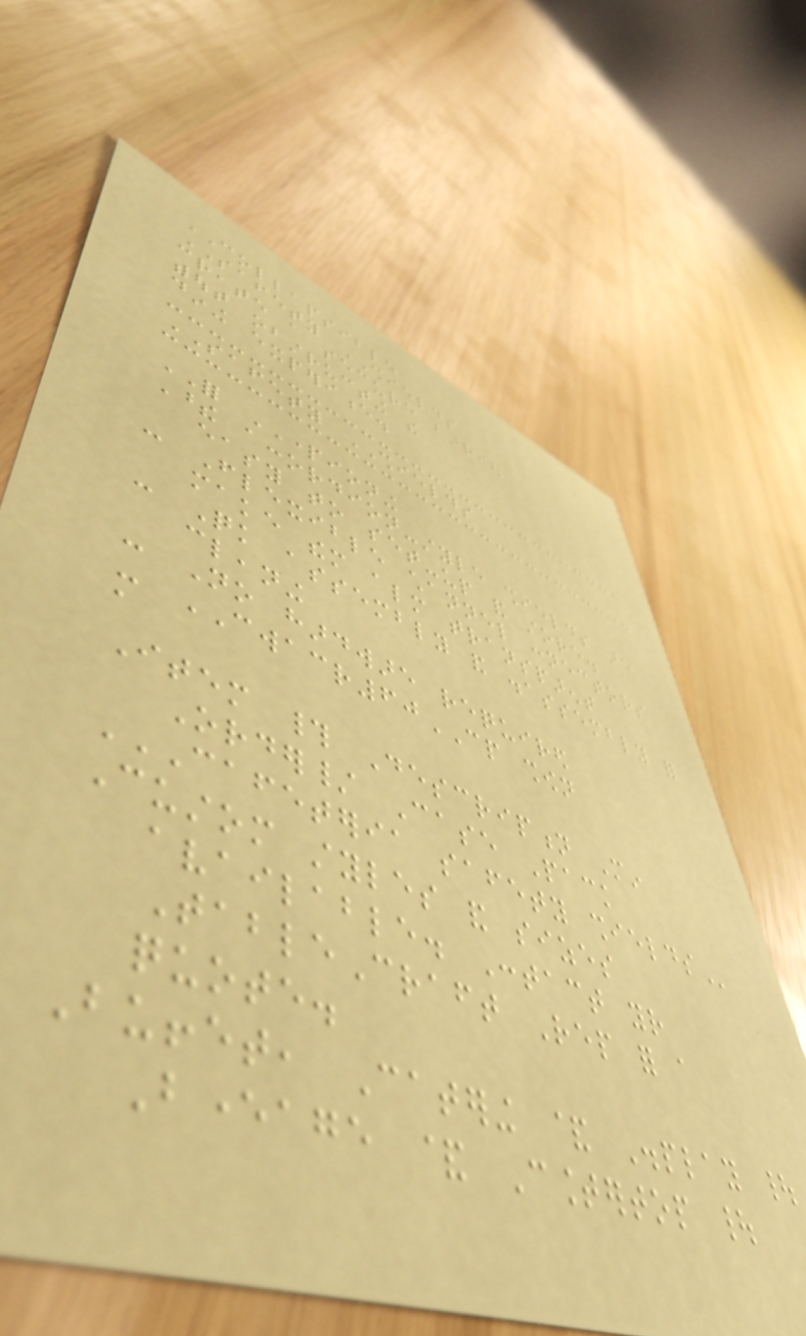COLLAPSIBLE
SAFETY SHIELDS
create a secure barrier
without obstructing the
dining experience.
SAFETY SHIELDS
FOR PARTIONING
These accordion-style shields are
easy to set-up and store.
- Flexible channel connectors
make them almost transparent
- Quick assembly and disassembly for
cleaning
- No hardware required
- CWACR60CP shown
a
Item # Description Min
Order/ Case Pack
CAFETERIA SAFETY SHIELDS
Custom styles and sizes
available. Contact your
TableCraft Rep for a
quote.
Buffet, Catering & Display |
Beverage & Countertop |
